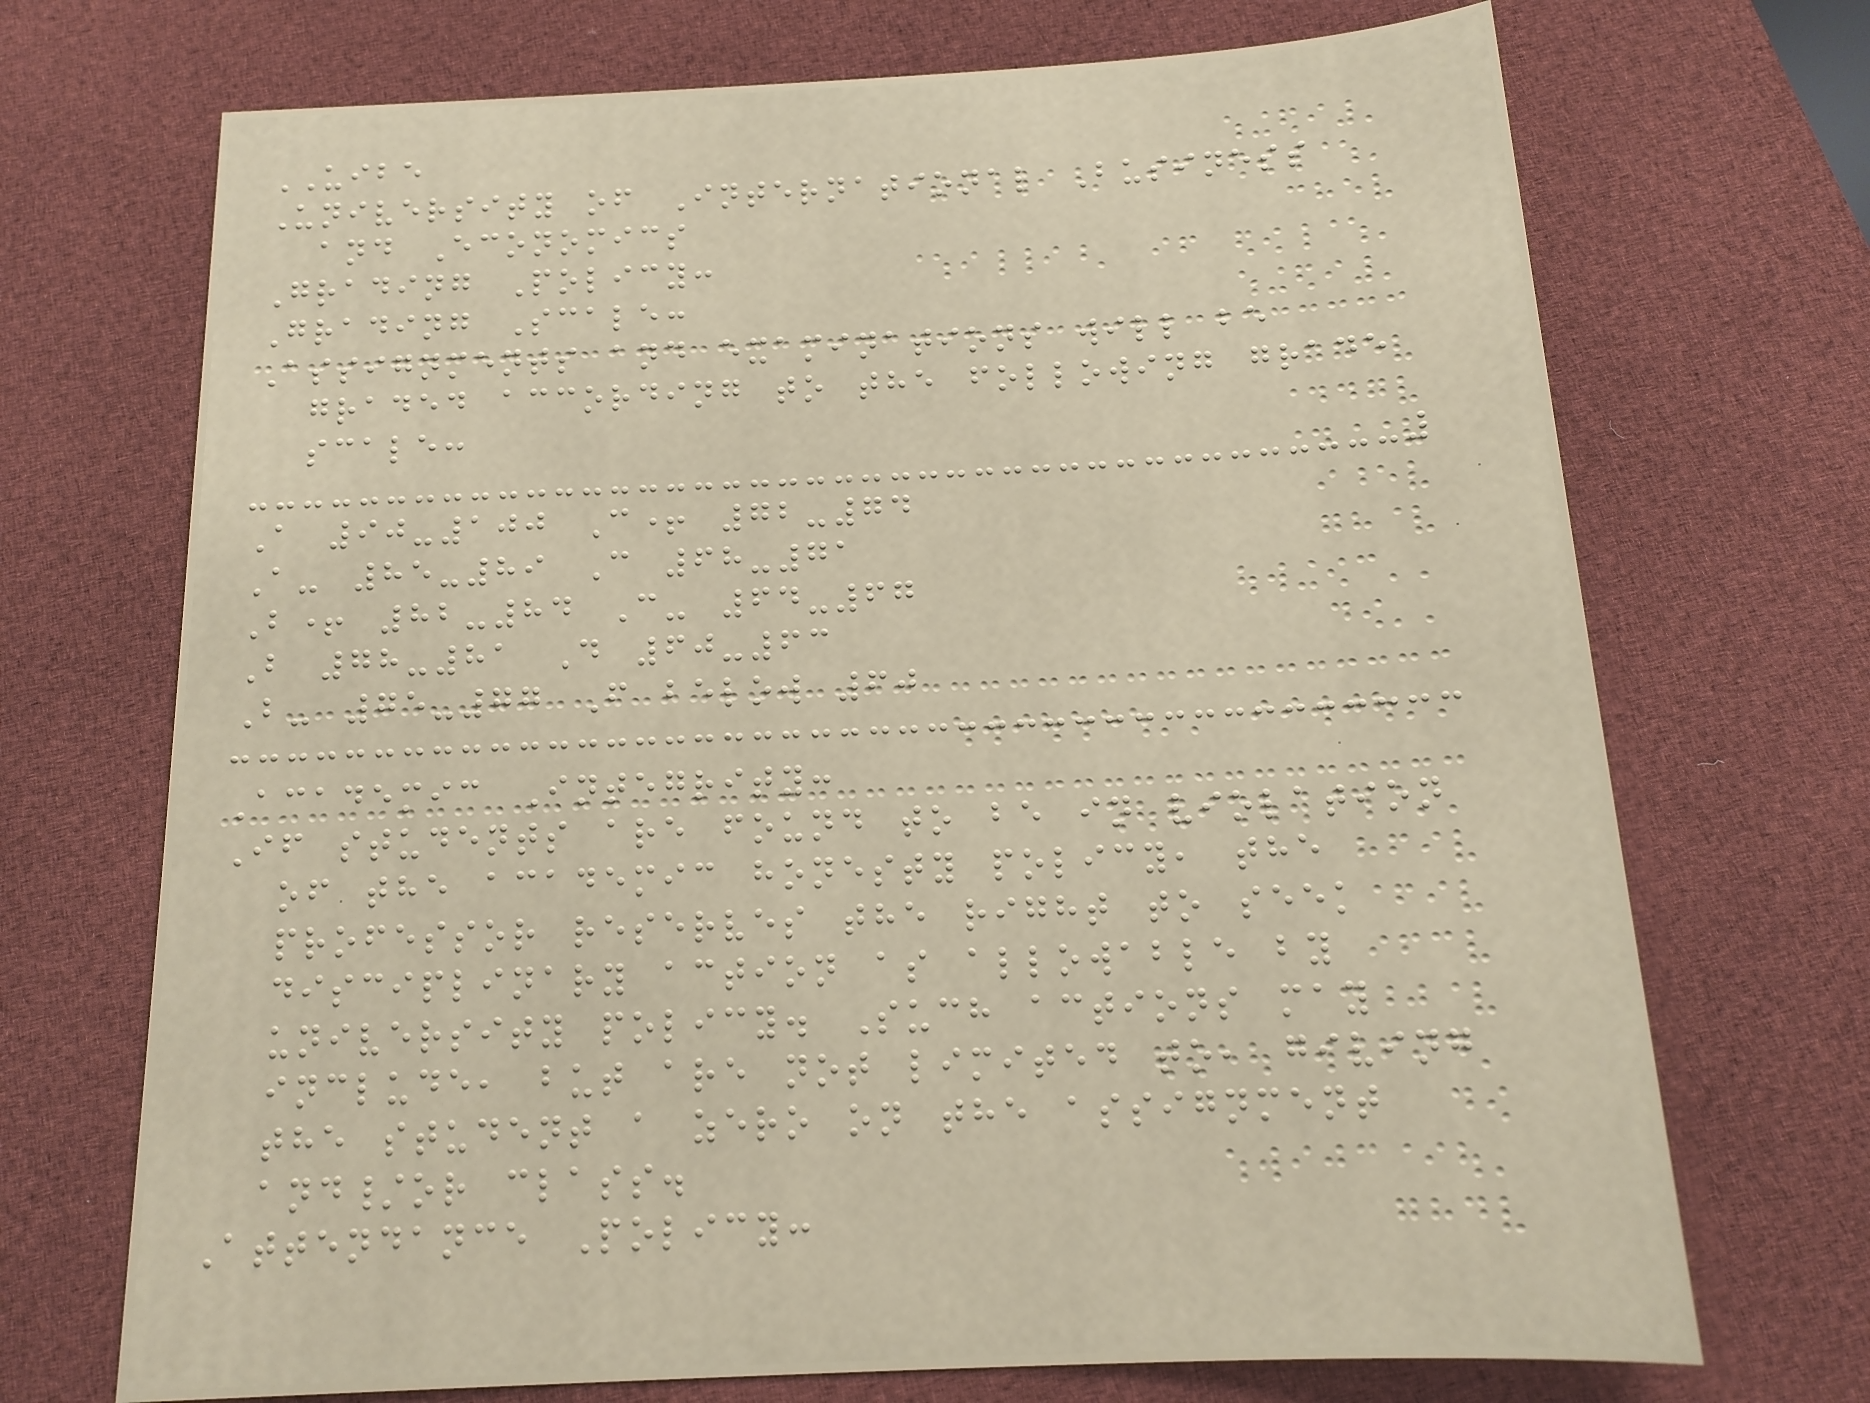UIBE
University of International Business
and Economics
Grading Policy:
Grading Scale:
Assignments and examinations will be
graded according to the following grade
scale:
A 90-100 C+ 72-74
A- 85-89 C 68-71
B+ 82-84 C- 64-67
B 78-81 D 60-63
B- 75-77 F below 60
Academic Integrity:
If students are found to be in violation
of the academic honesty policy, the
professor reserves the right to seek
disciplinary action as allowable by
university policy. Such actions may
include, but are not limited to, giving
the student a zero on the assignment
and/or class.
Attendance Policy:
